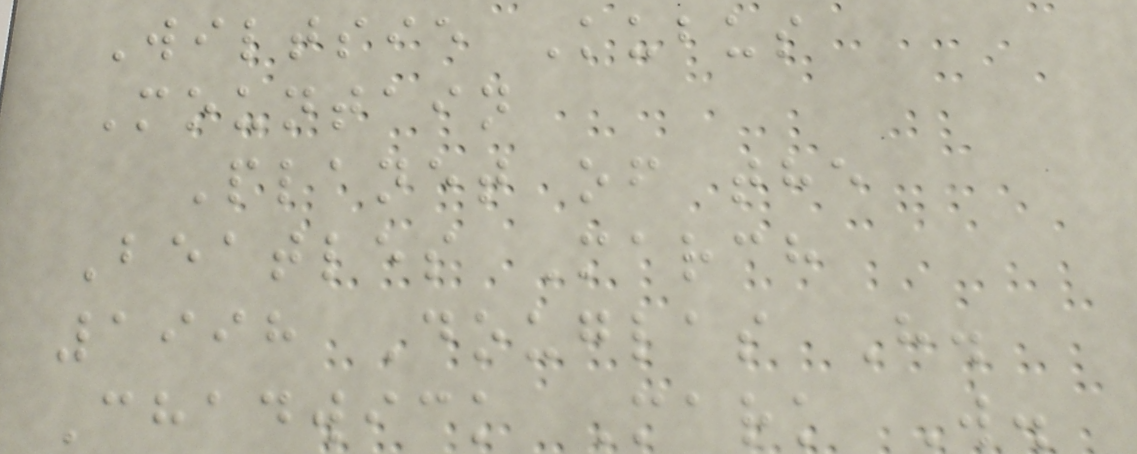Wiltsie Kubus
Mountain
Planet of the
Beatles March
1998 Douglas H.
Chadwick Mark W.
